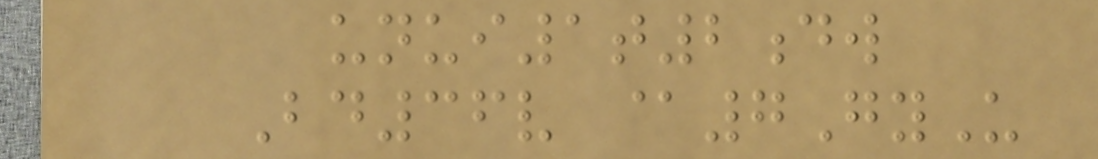unui1t2dw
Bd36v @7GyU
